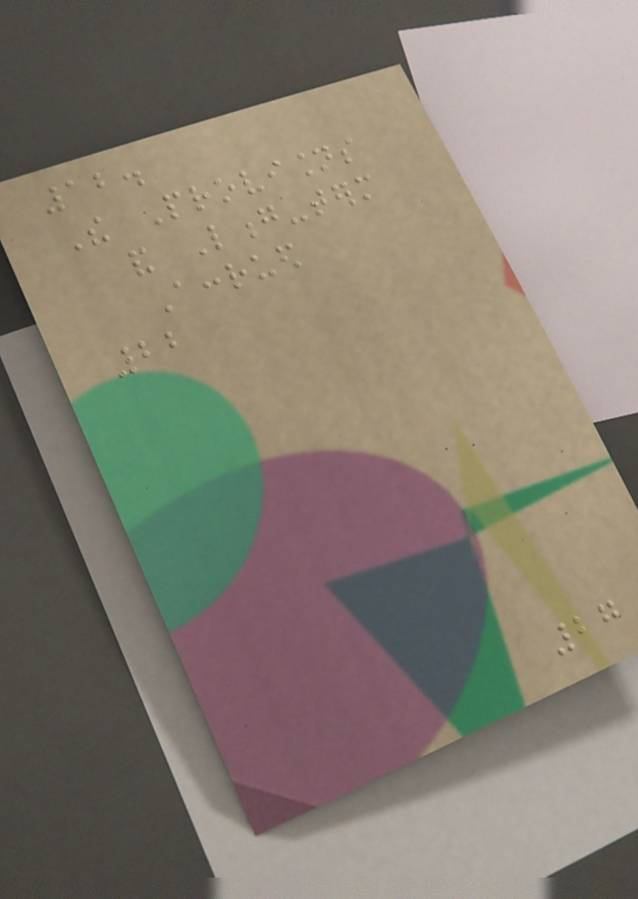12.
The Provisions
and Long-term
Accrued
22
27
